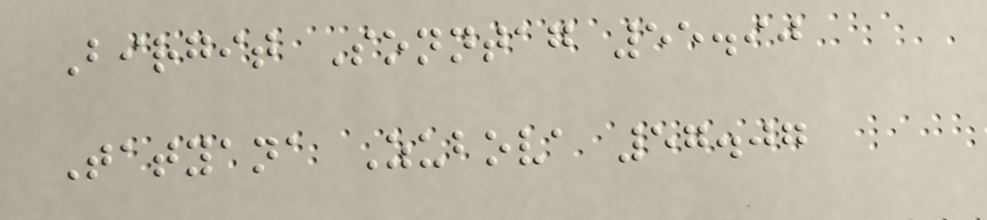Birgit Sonntag 55.90
Tatyana Zubova 57.07
